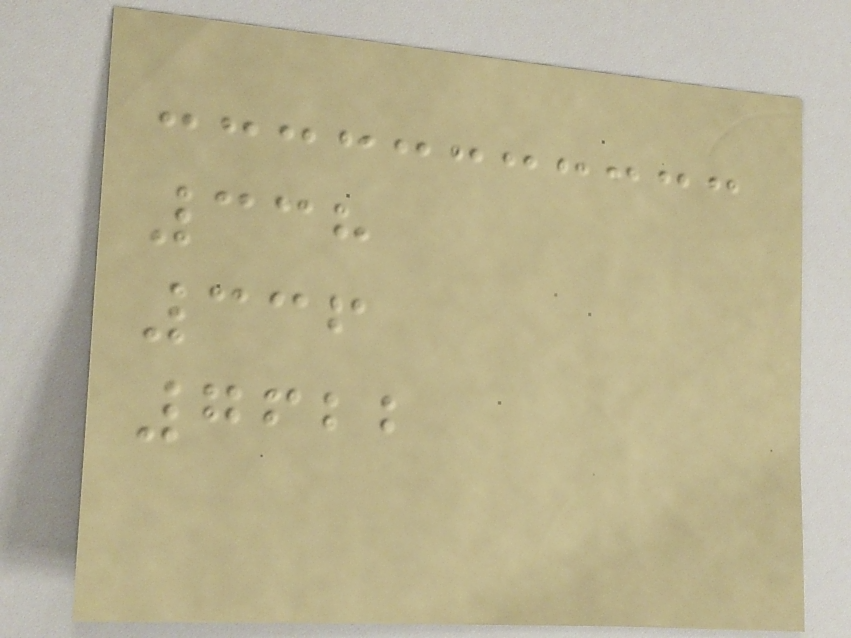338
336
7622
